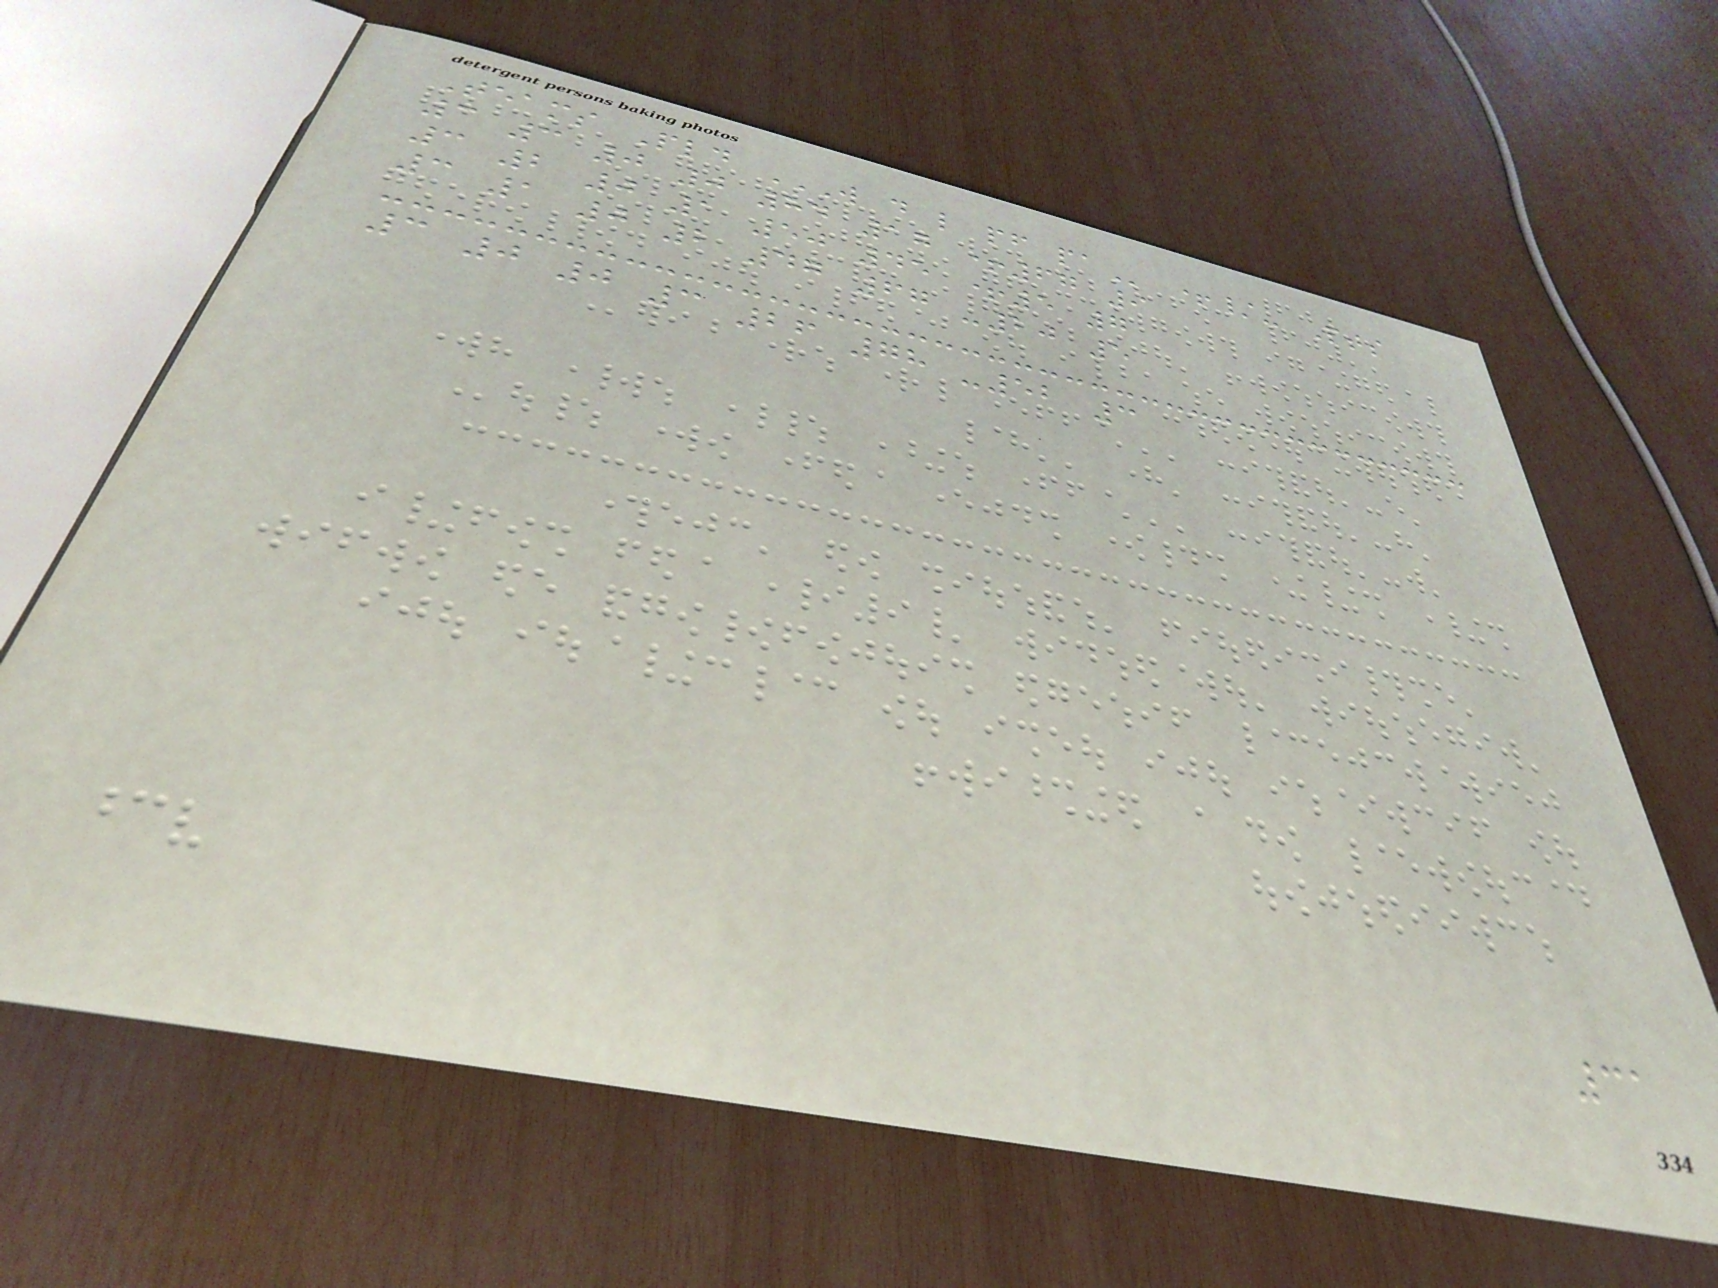Teams Pld W D L PF PA +/- Pts
3 3 0 0 84 17 +67 9
3 2 0 1 50 45 +5 7
3 1 0 2 47 67 -20 5
3 0 0 3 26 78 -52 3
31
